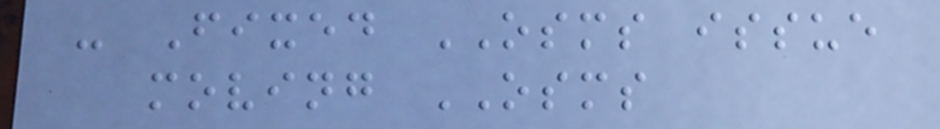- Fixed OSMS issue
moving OSMS
